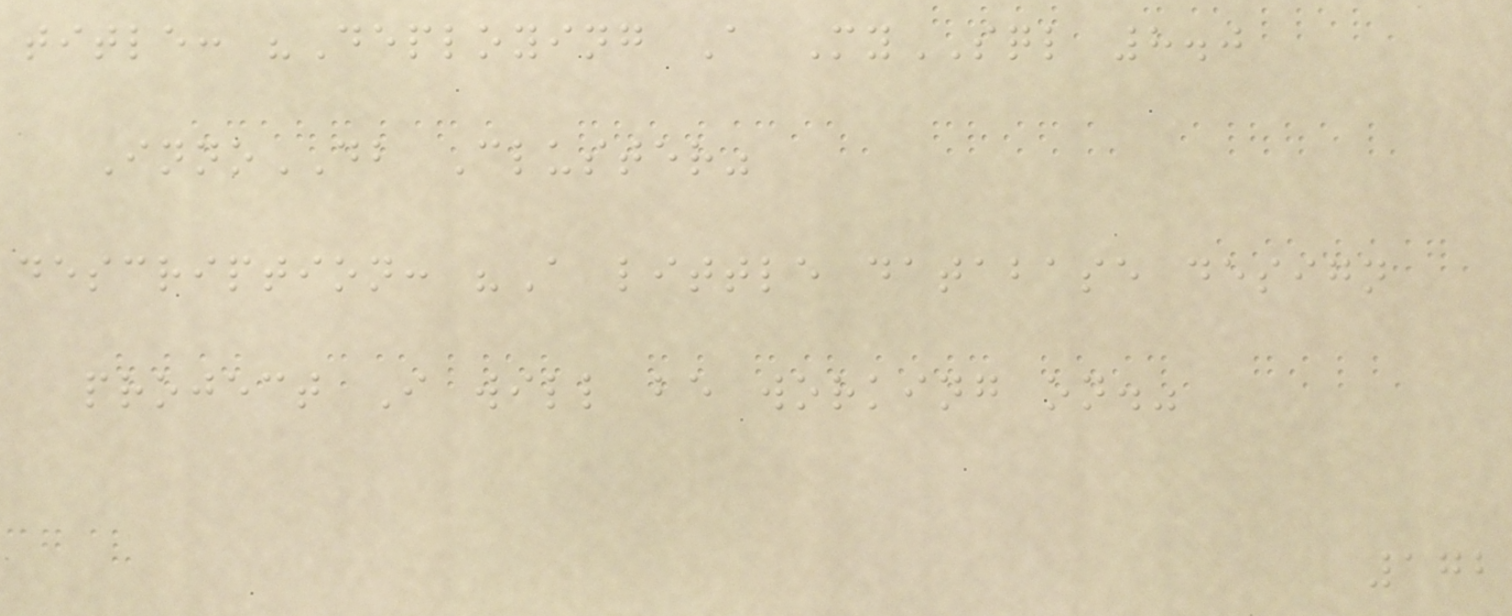title: "Deploying A MySQL 8.0
InnoDB Cluster"
description: "A little database design
project I will be working on."
172
